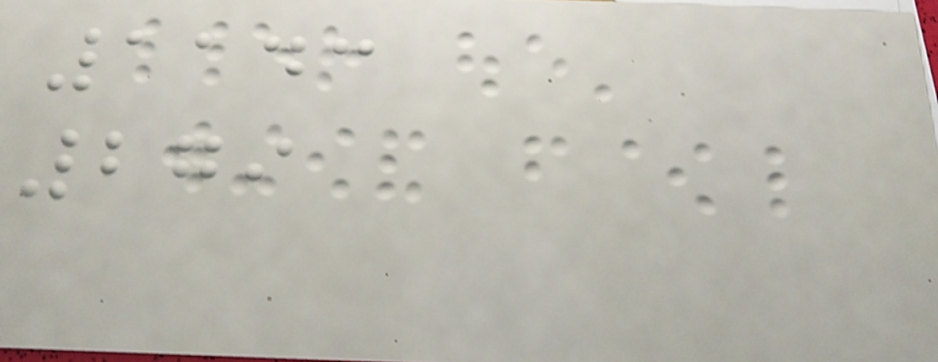1143
279
